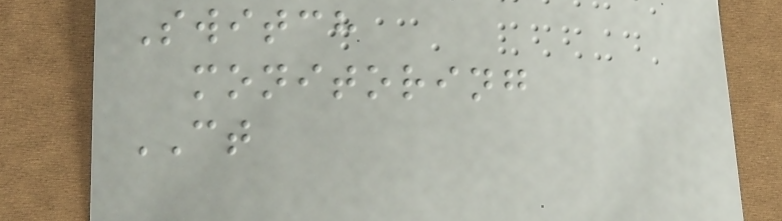Switch
monitoring
CT
